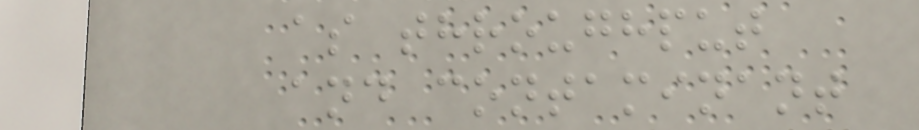as throughput
and contaminant
